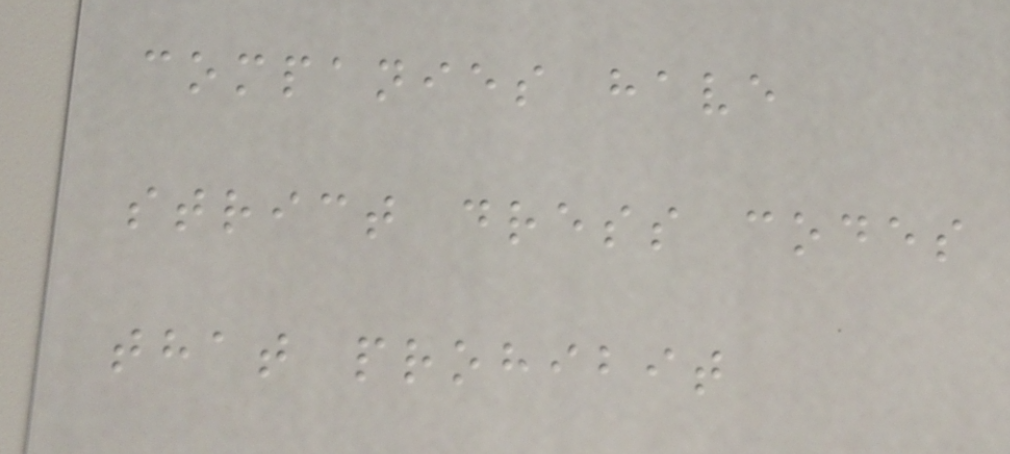companies have
strict dress codes
that prohibit
